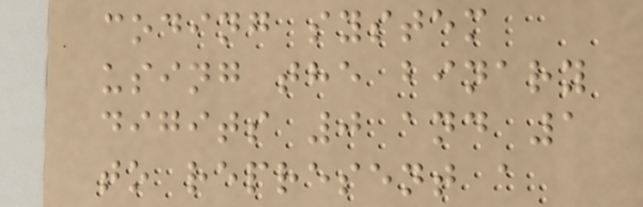coding system
using the binary
digits 0 and 1
to represent a
